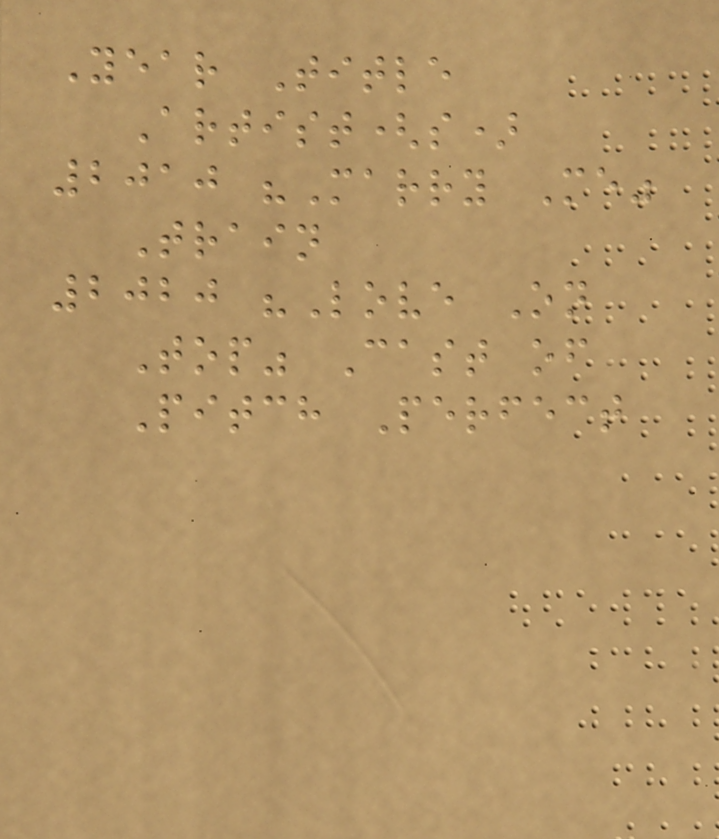Year Title
Artist(s)
2010 "Marry Me"
Train
2020 "Love On
Top" Cast of
Pitch Perfect
